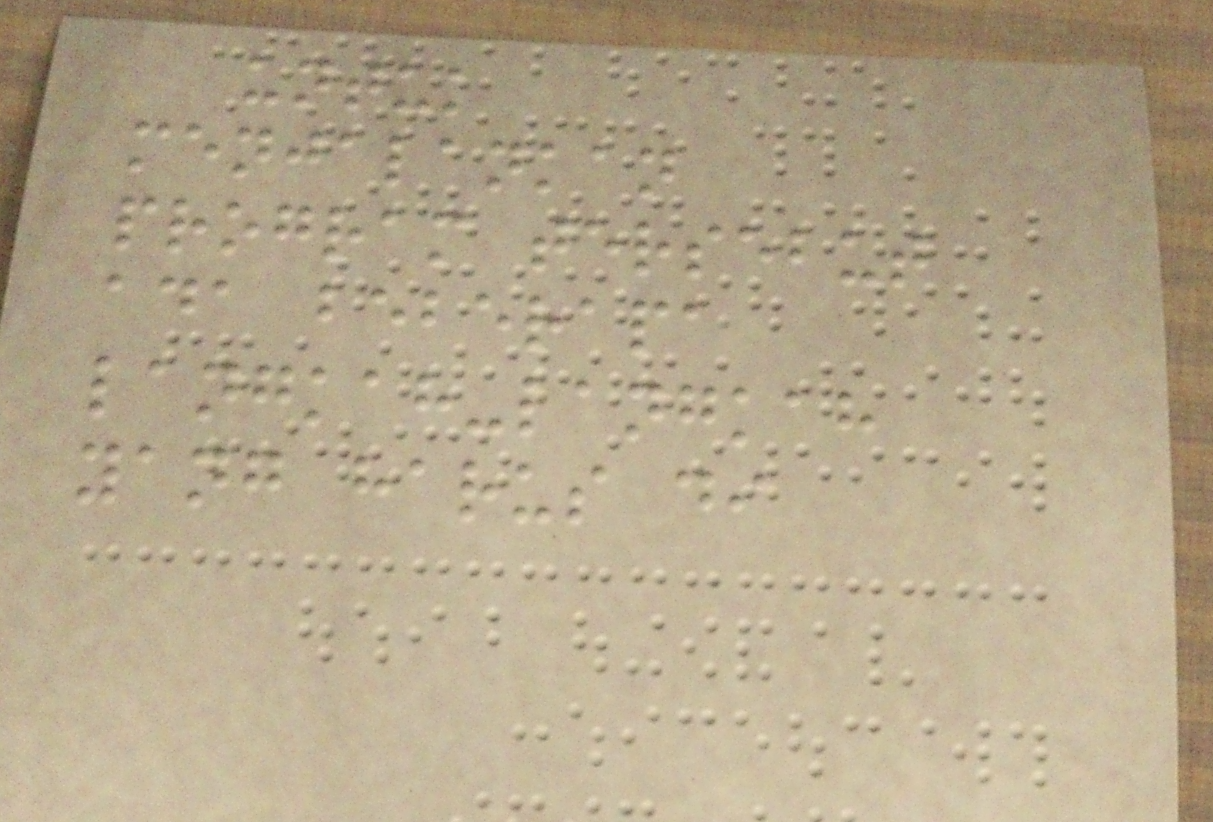untuk
menjalankan
program tersebut
ada beberapa
langkah-langkah
yang harus di
